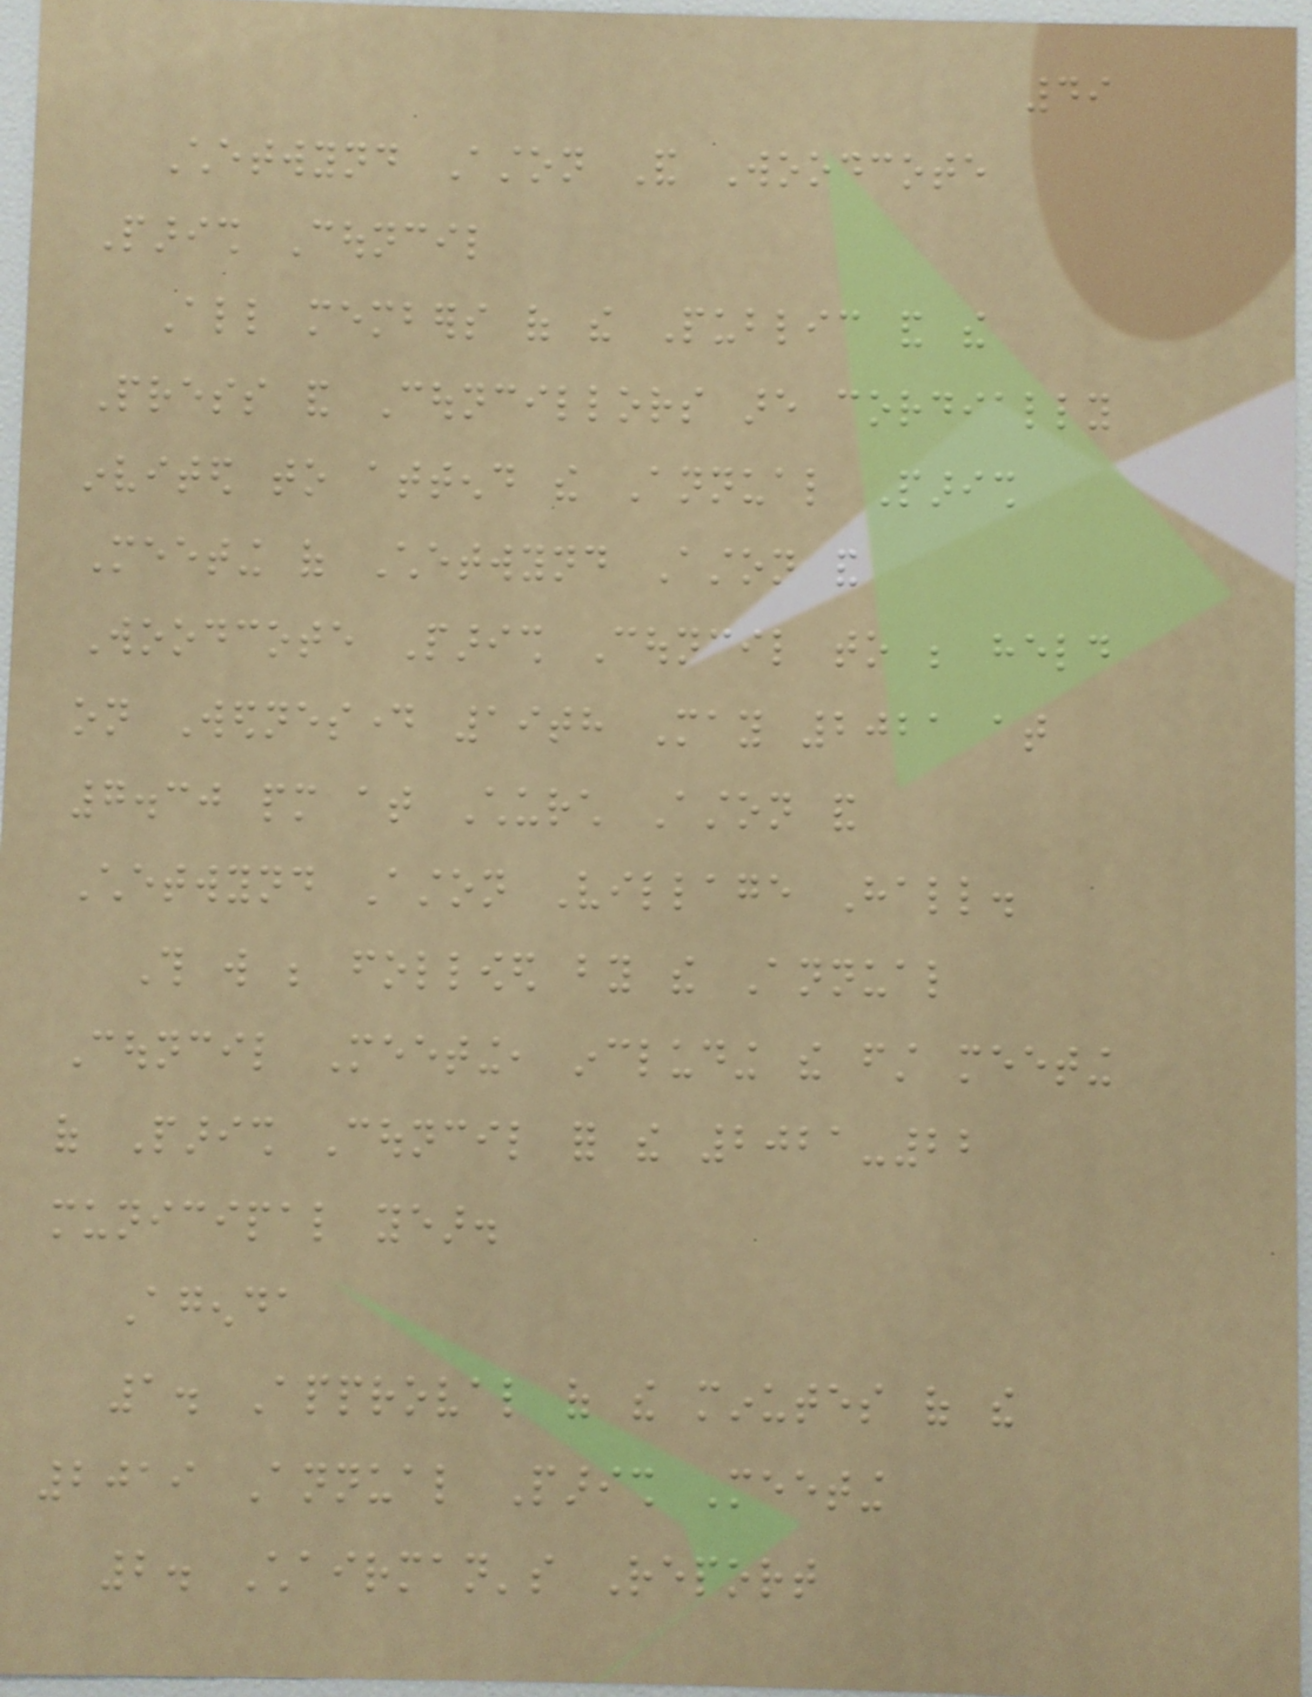49
Chetwynd Aston And Woodcote
Parish Council
All members of the Public and the
Press and Councillors are cordially
invited to attend the Annual Parish
Meeting of Chetwynd Aston and
Woodcote Parish Council to be held
on Wednesday 19th May 2021 at
7.30 pm at Church Aston and
Chetwynd Aston Village Hall.
This will be followed by the Annual
Council Meeting, including the first meeting
of Parish Council for the 2021-22
municipal year.
Agenda
1. Approval of the minutes of the
2019 Annual Parish Meeting
2. Chairman's Report
